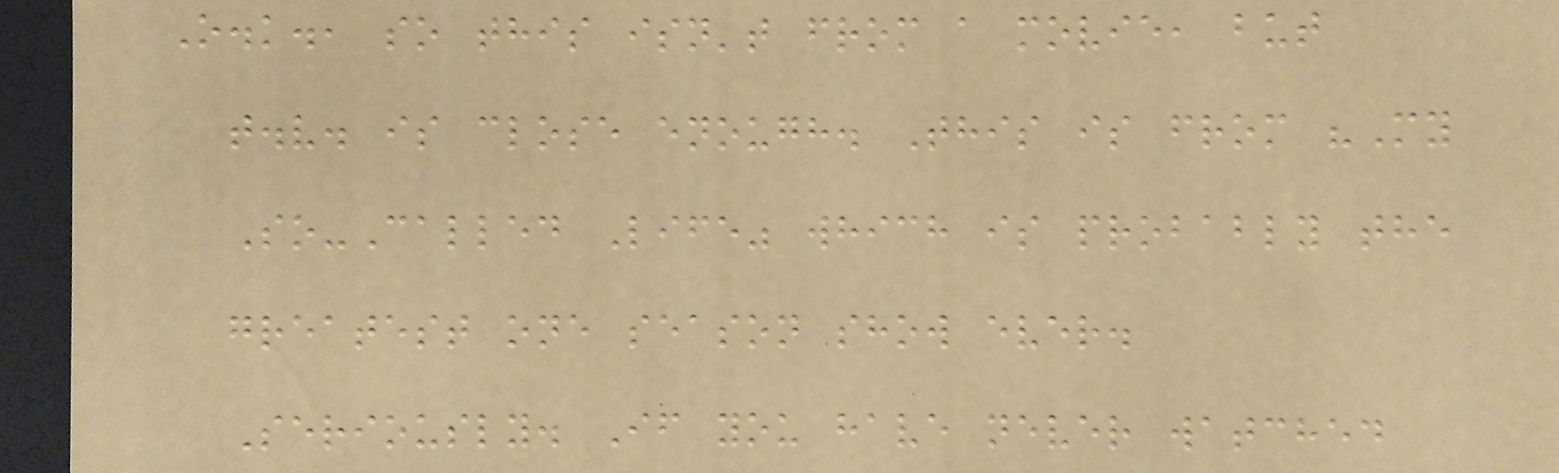O.k., so this isn't from a movie, but
t.v. is close enough. This is from "My
So-Called Life" which is probably the
greatest one season show ever.
Seriously. If you have never watched
